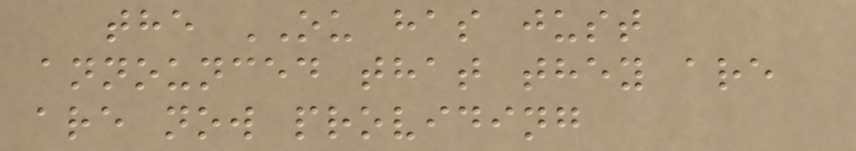the OU has just
announced that they are
are now providing
